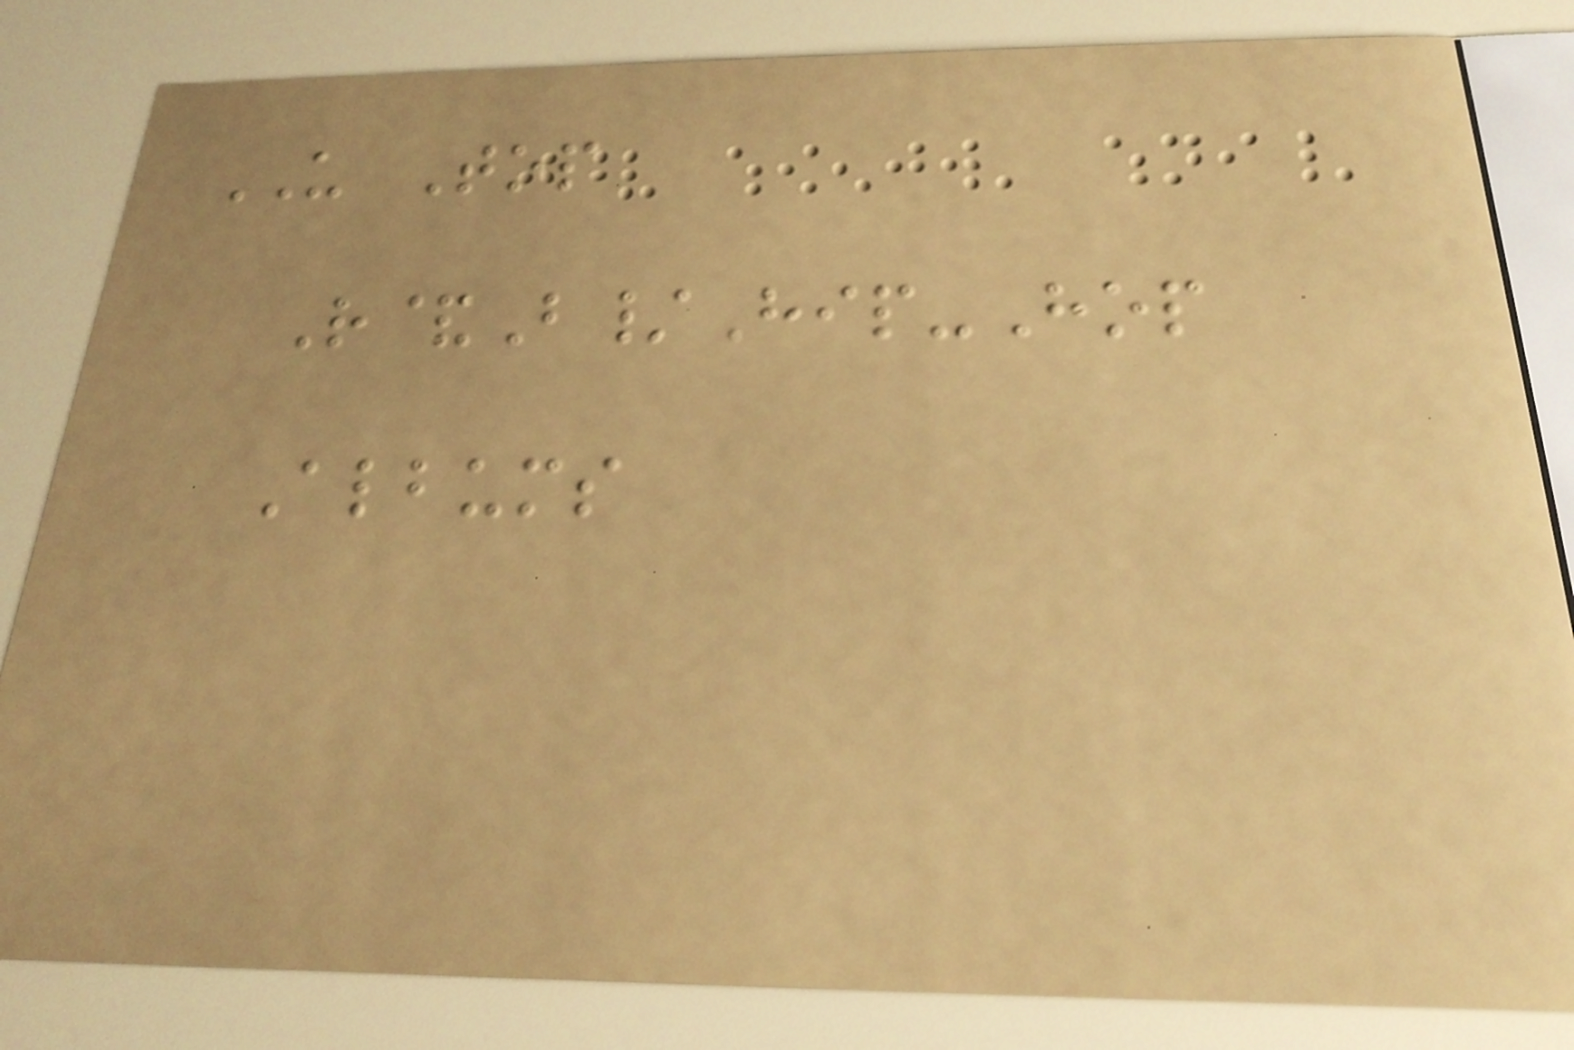US Top
R&B/Hip-Hop
Albums
